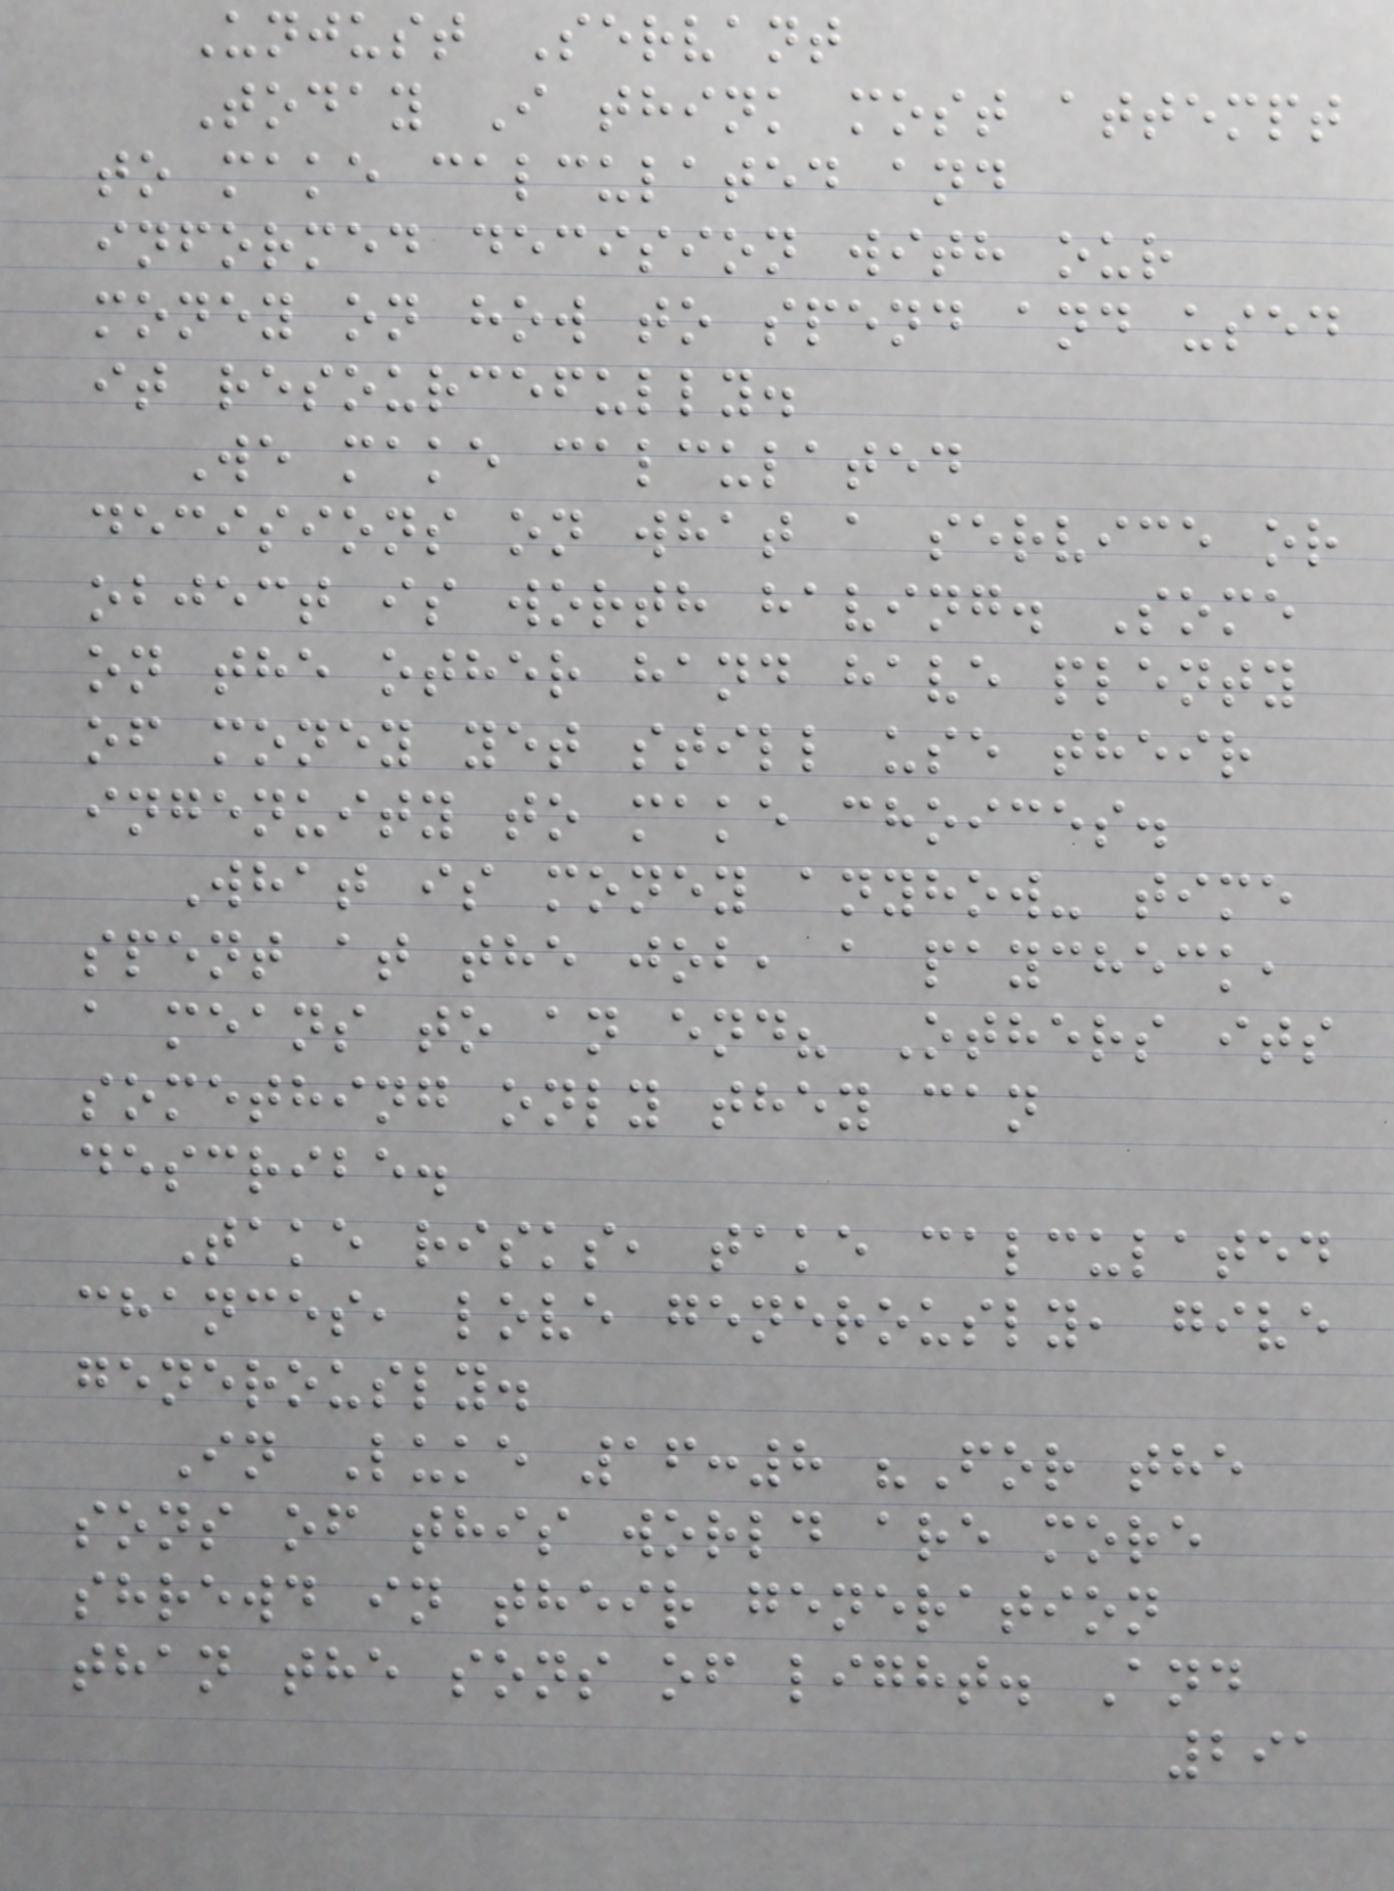Unjust Servant
Today I think most attempt
to make calculated and
informed decision with our
money on how to spend and used
it resourcefully.
We make calculated
decisions on what a service or
object is worth having. Some
on the other hand have plenty
of money yet still use their
ingenuity to make choices.
What is money anyhow- time
spent at the job, a paycheck,
a means to an end? Others its
something only they can
describe.
Take risks, take calculated
chances, love generously, give
generously.
In Luke 16:8 "For the
sons of this world are more
shrewd in their generation
than the sons of light. And
291
